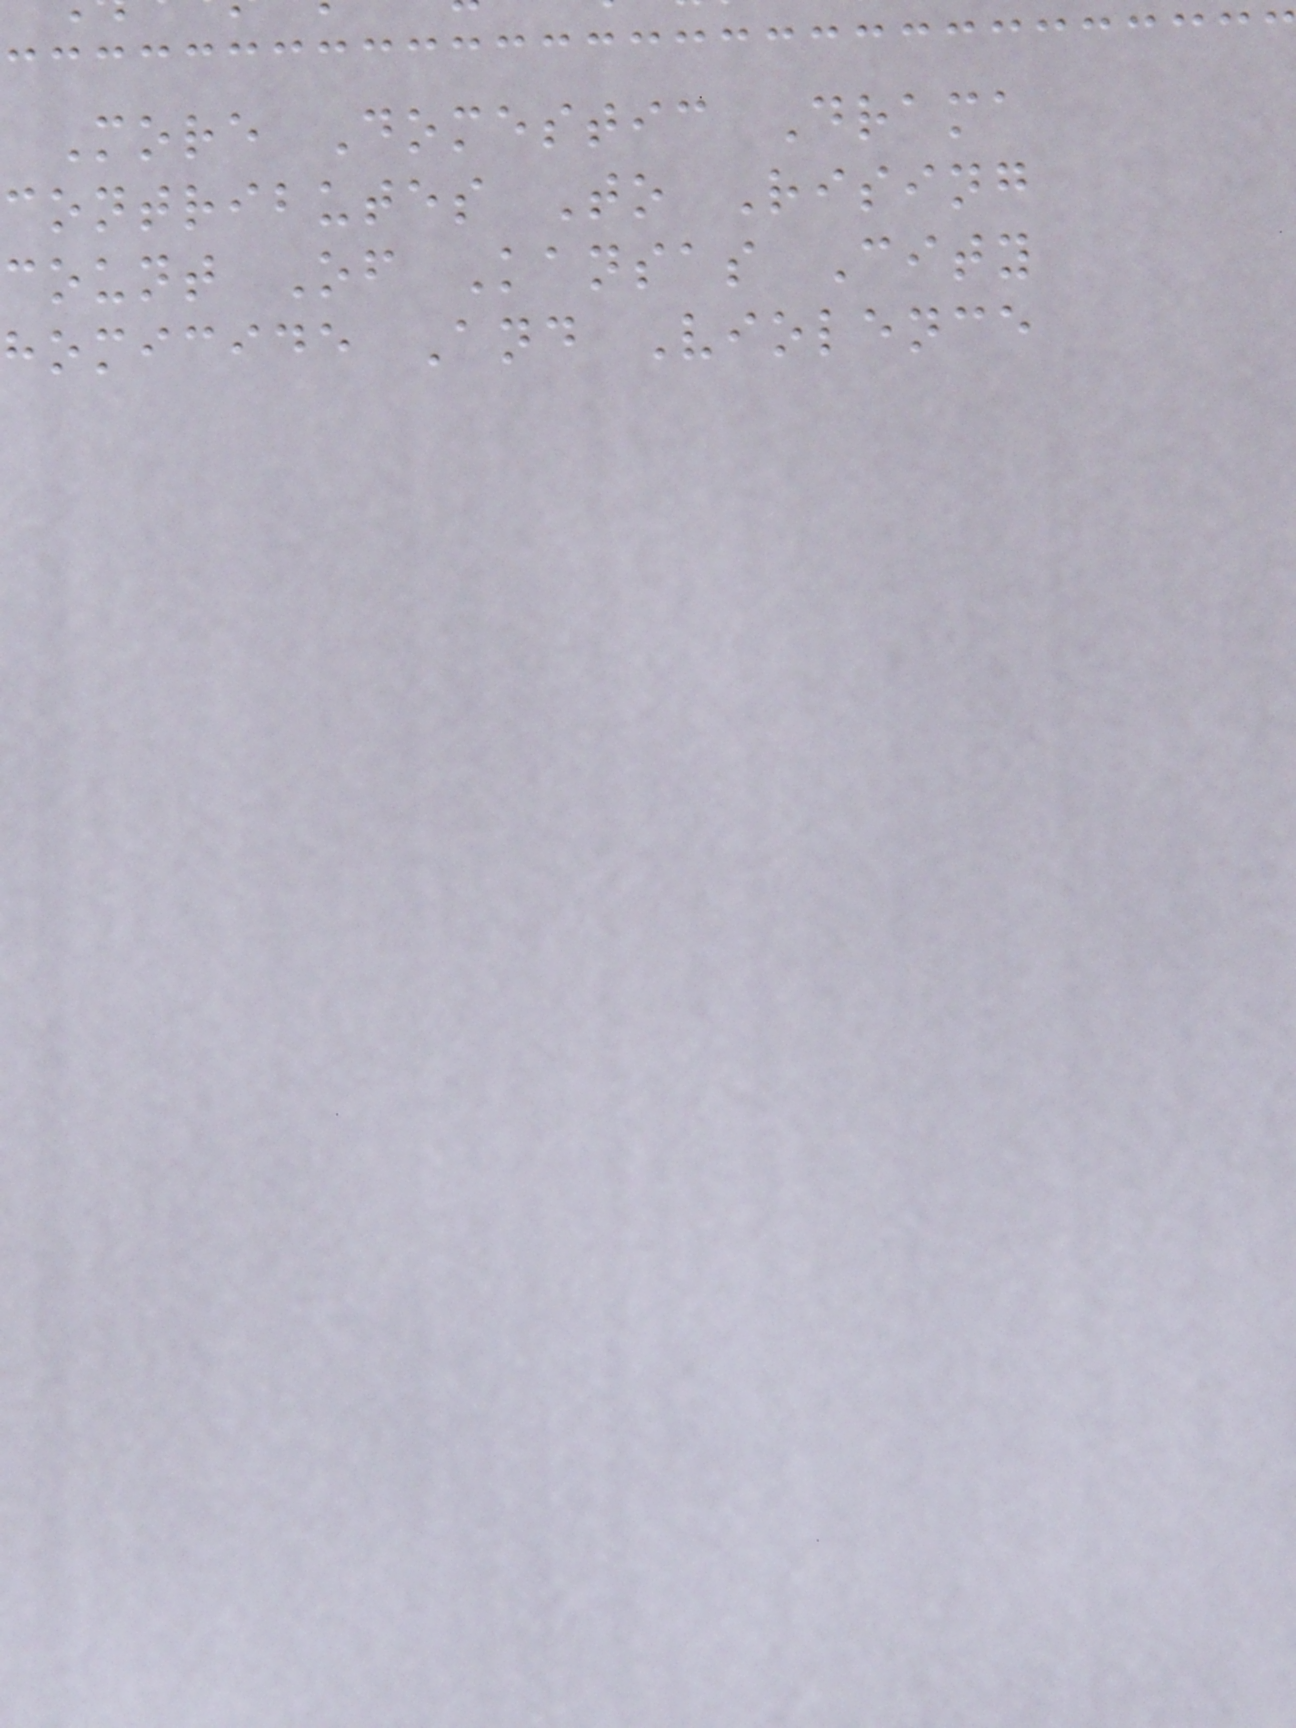More Domestic Drama
contributes To Rising
count Of Kansas City
homicide And Violence
